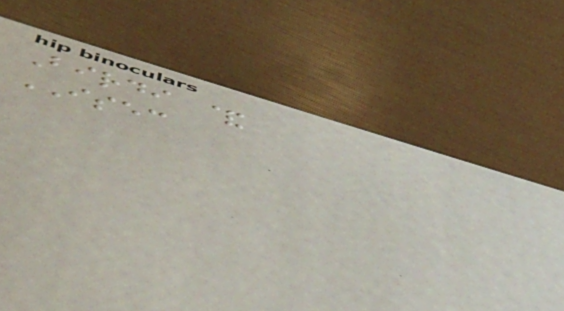Birdi &
ISEC
